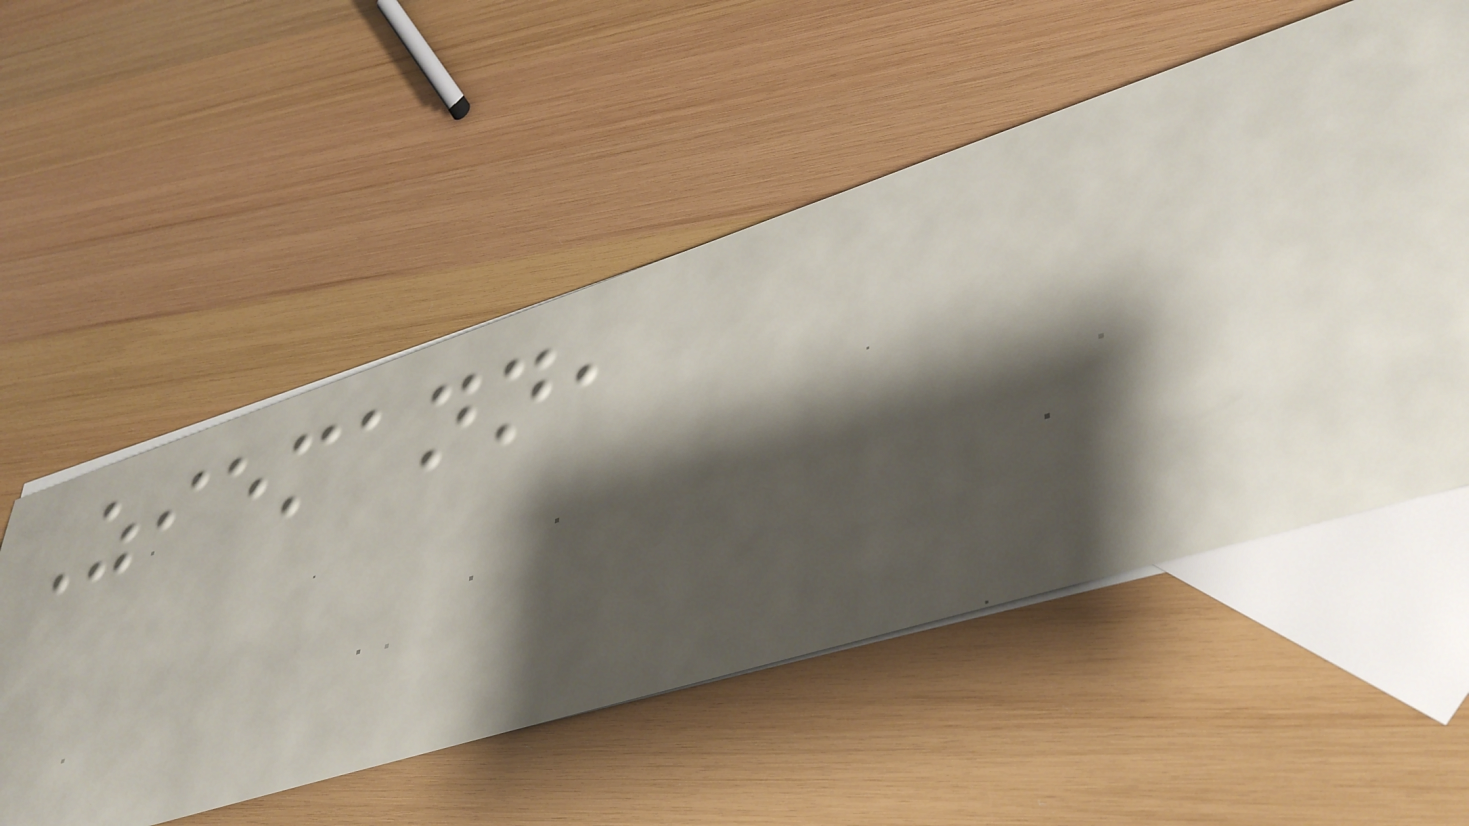Ziemann,
